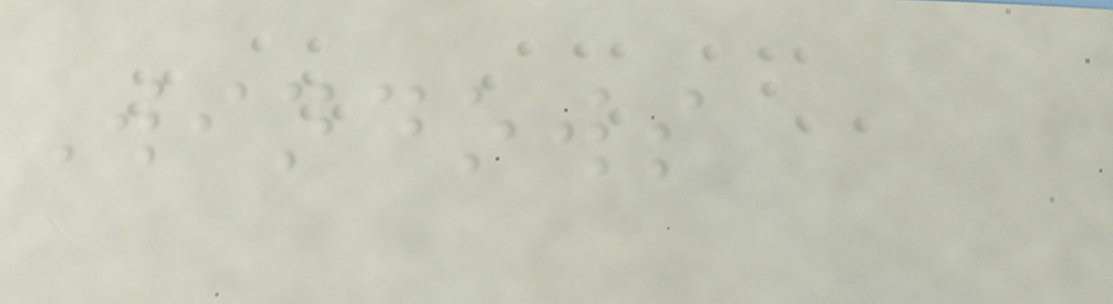Windows
